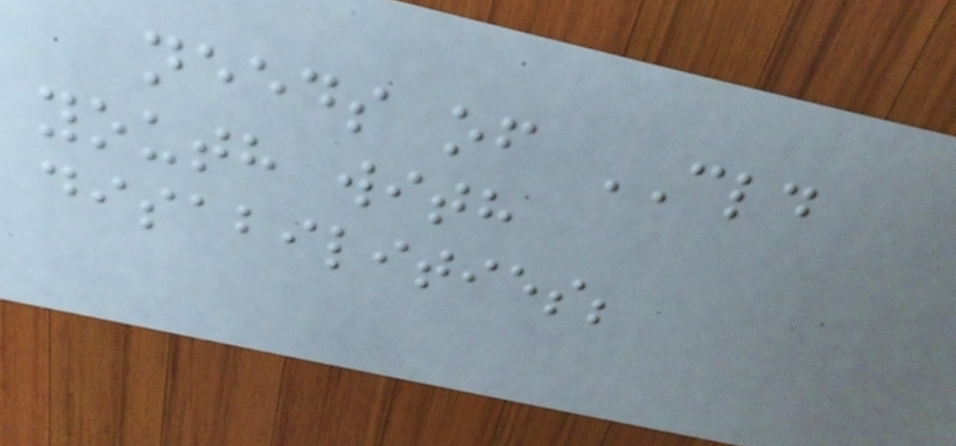needs of CLD
youth with
disabilities;
